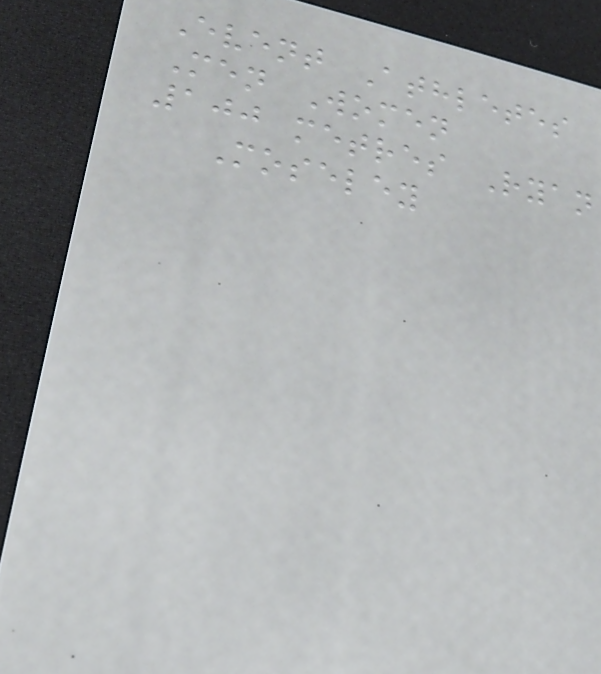Event Athletes
Men Women
100 metres Ryan
Moseley
